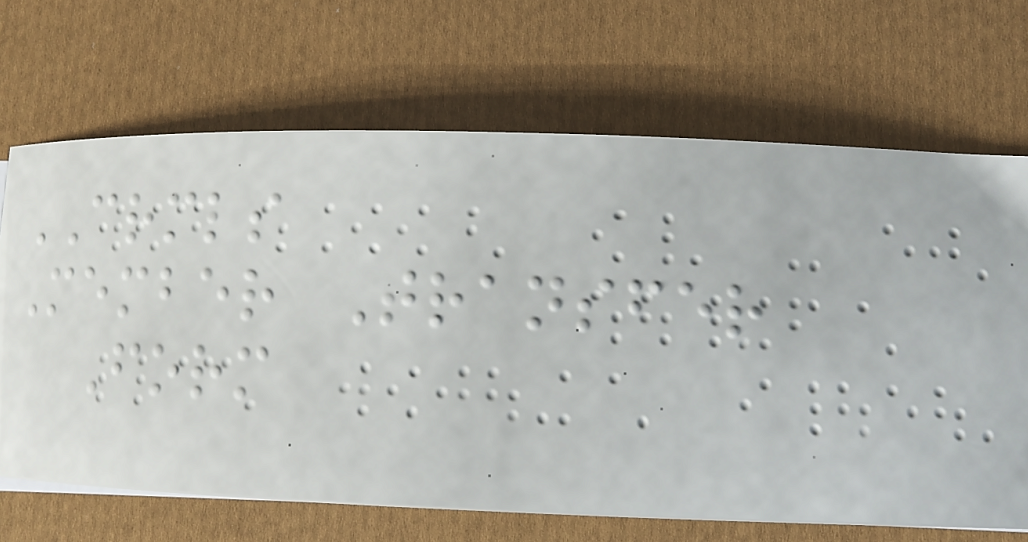CRMLS
Member Transfer
Form
